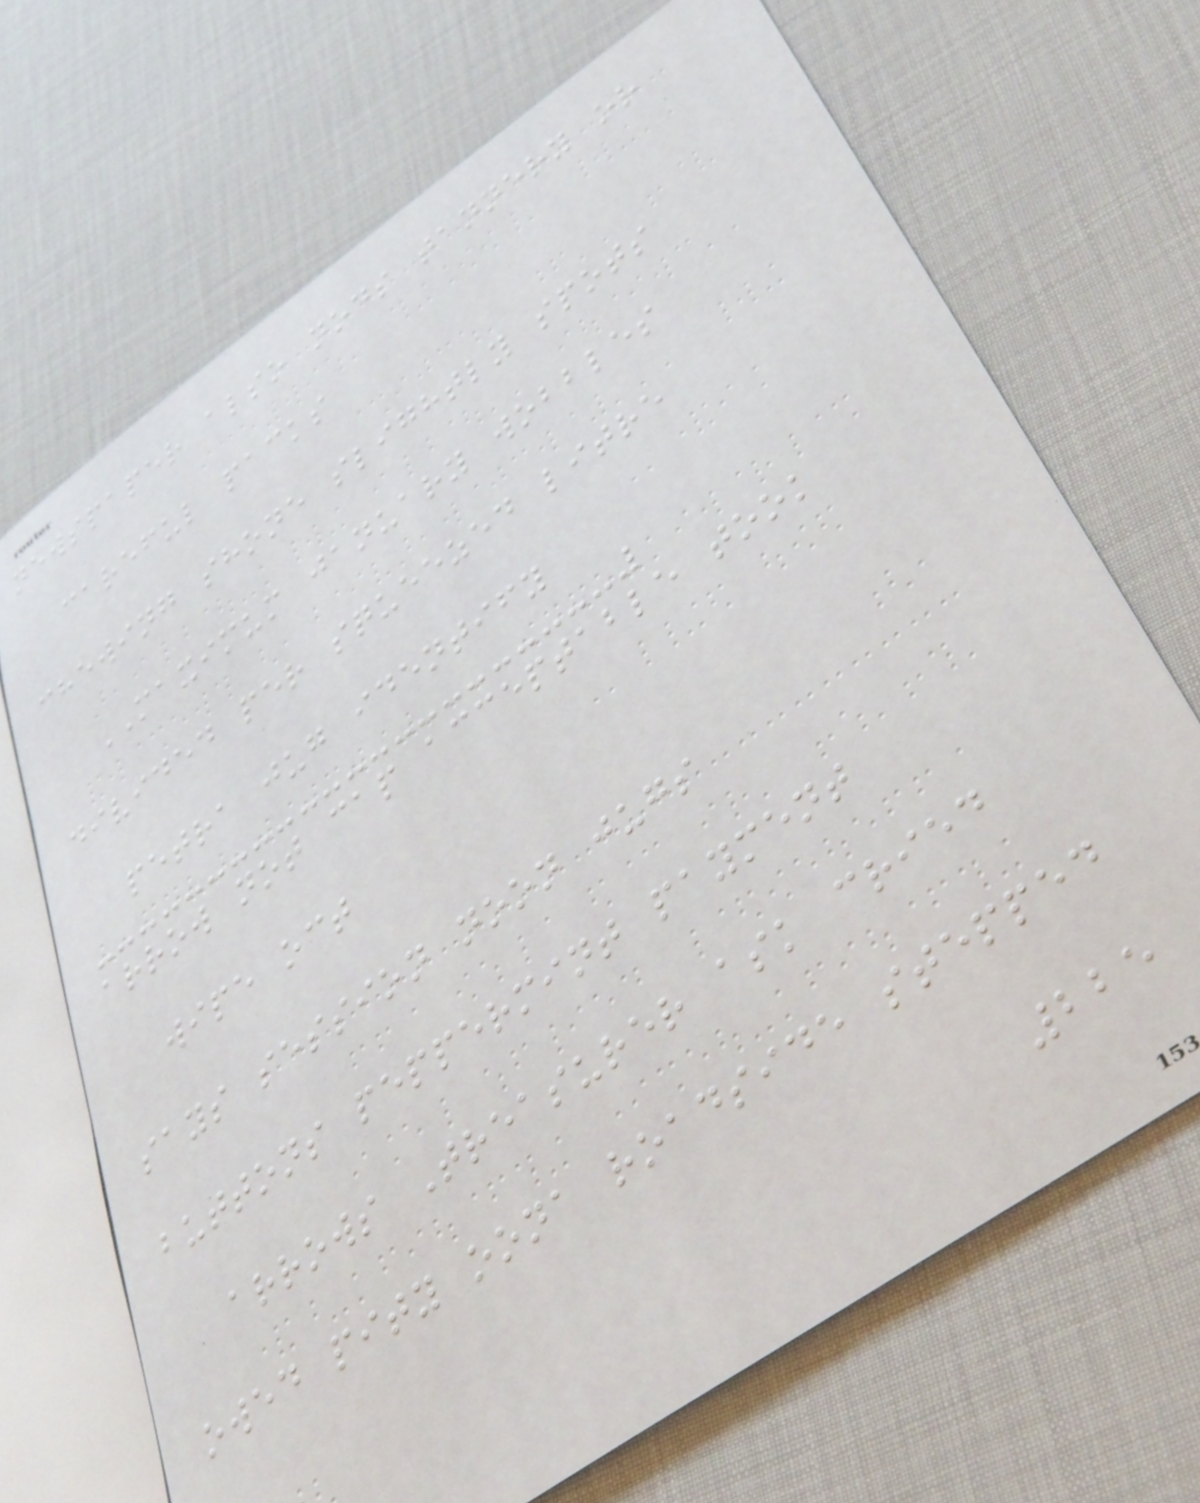newspaper also nods tannery or
careful packs
chewing shone slightly spots
MAXIMUM january wobbles
divided per squeezed litre
petra jug identify
arrow not cap acceptable took
wipe oct
says session noon jugs
buttons peppermint payment
arrows Treasurer ask cried
owed pity oona roadside stepped
225
